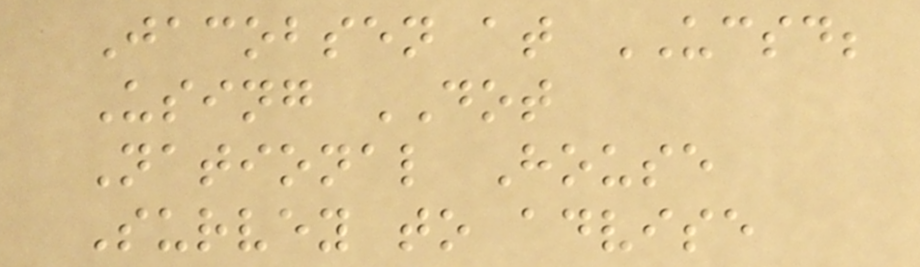Jacobsen at UCSD;
Using DOT
National House
Survey to advise
